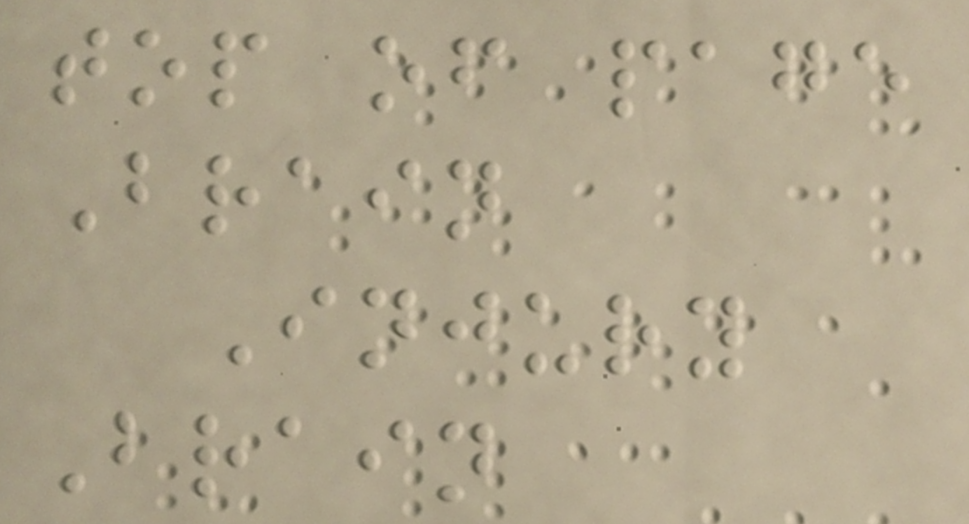top of page
Brain
Injury
Brain
